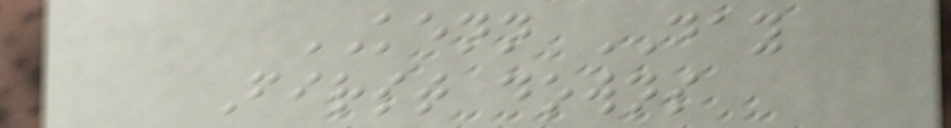KENN DAY
First downs
